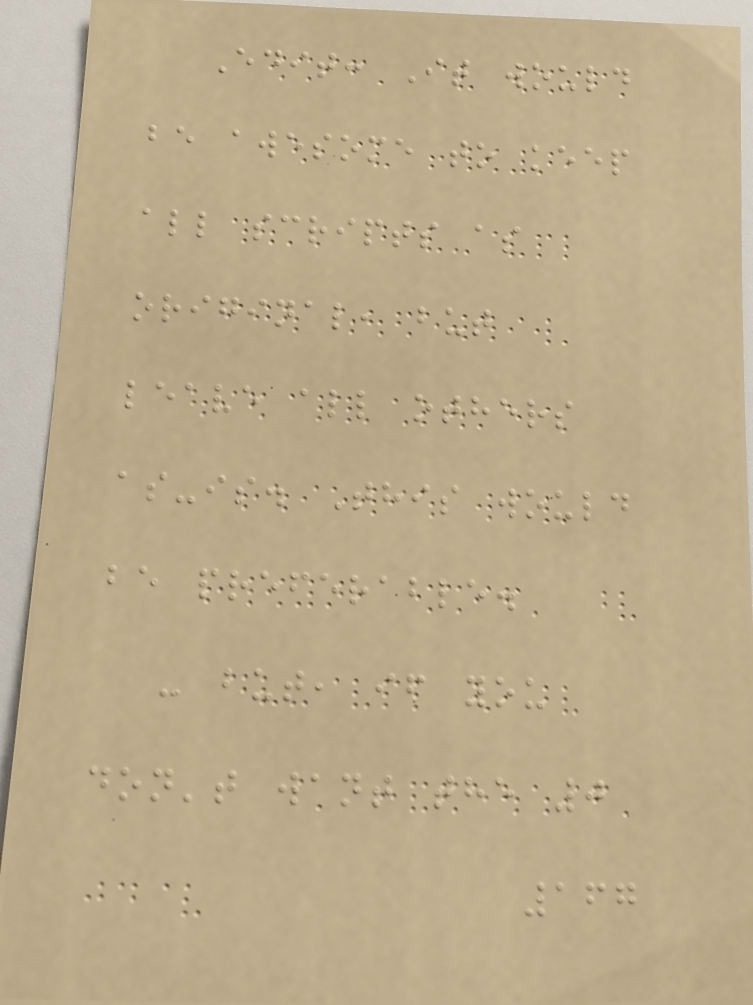Edit: It would
be awesome to keep
all scripts as
original, but
leave all others
as-is. This would
be preferable.
- but, if you
don't want the 0
167
